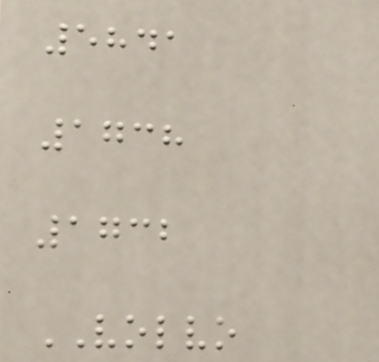5841
1738
1732
VOLVO
